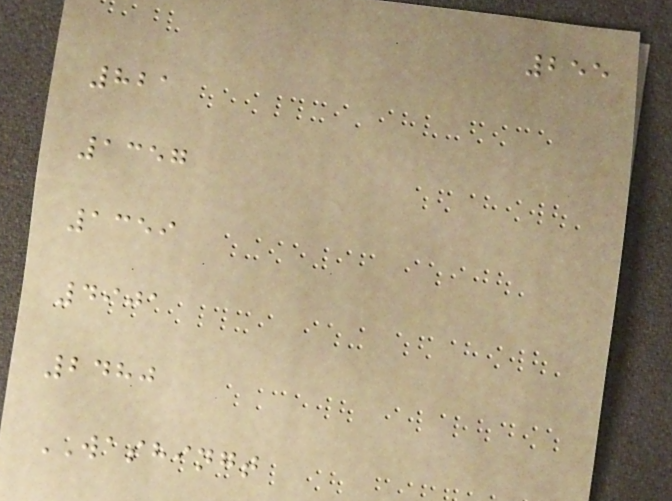255
821
1357
1359
4901
2480
WASHINGT
